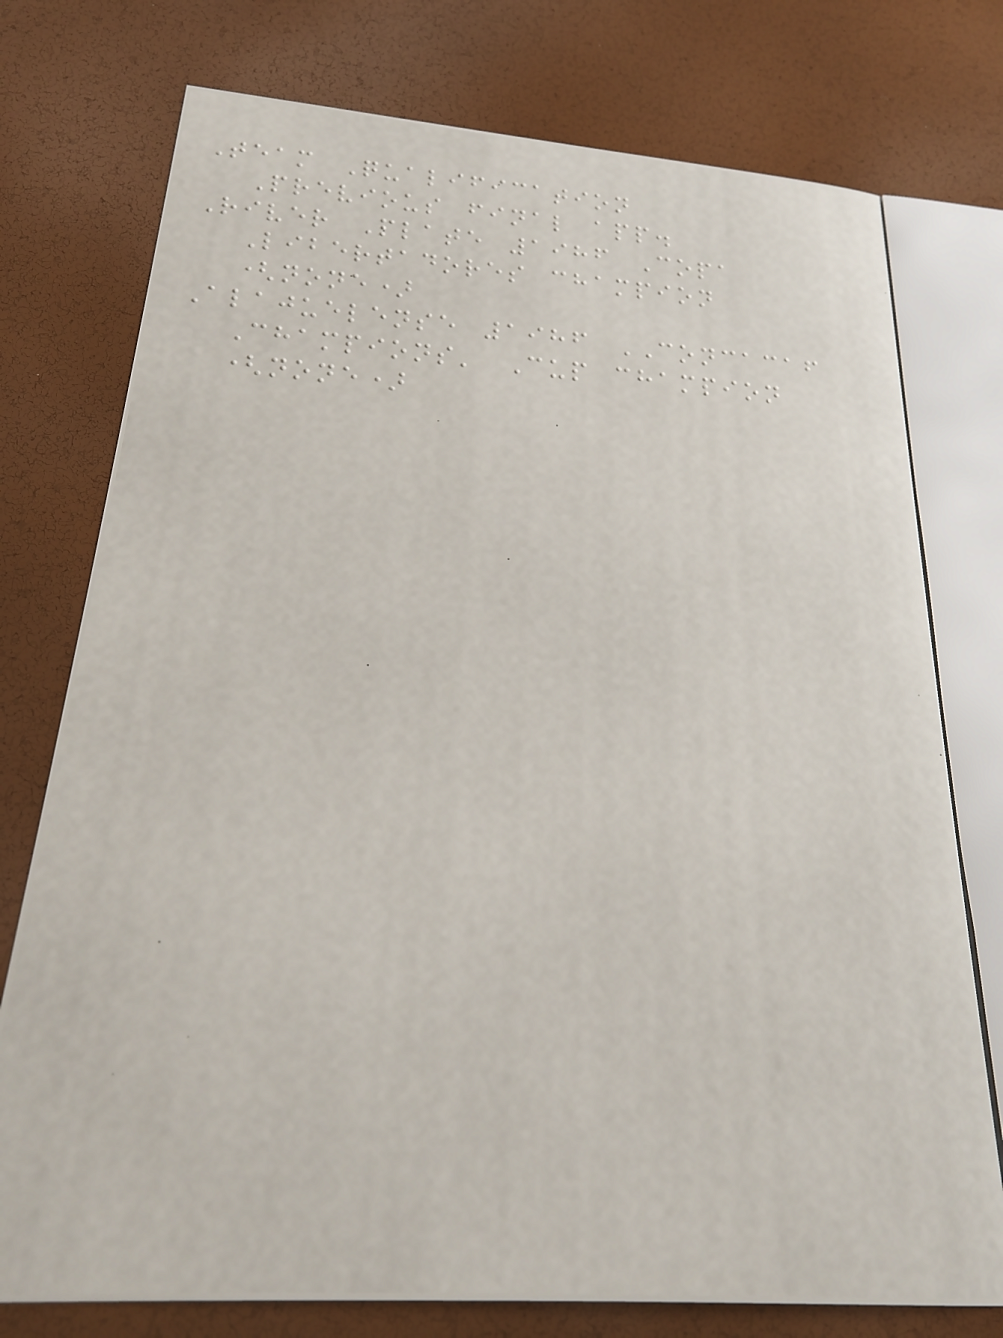Team Qualification
Previous final app.
River Plate 1986 Copa
Libertadores champion
(none)
Alajuelense 1986 CONCACAF
Champions' Cup champion
(none)
